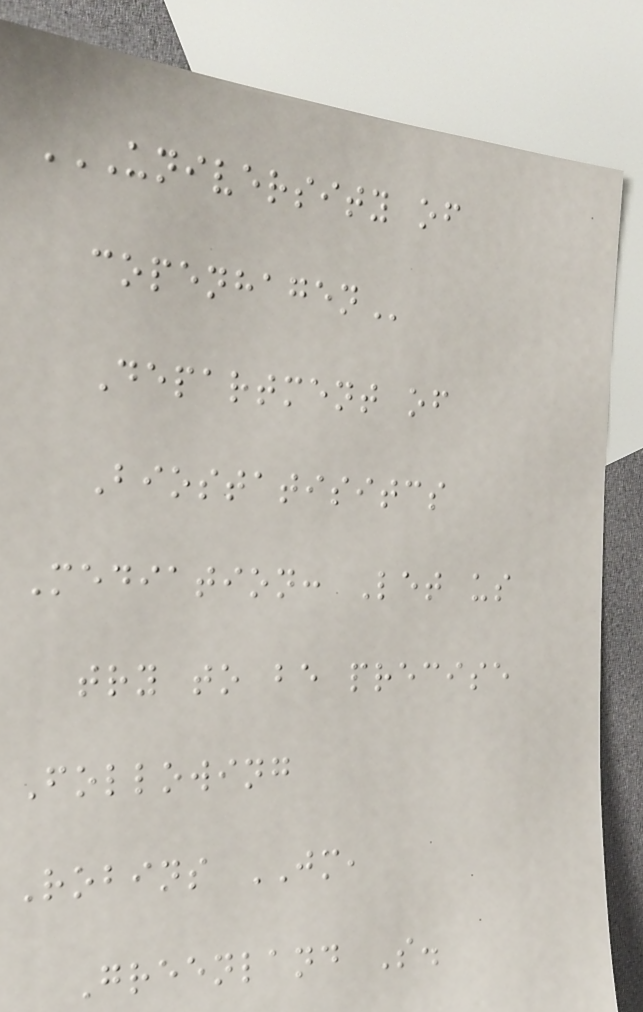UNIVERSITY OF
COPENHAGEN
Department of
Biostatisitcs
Mediation: Let us
try to be precise
Following
Robins JM,
Greenland S.
